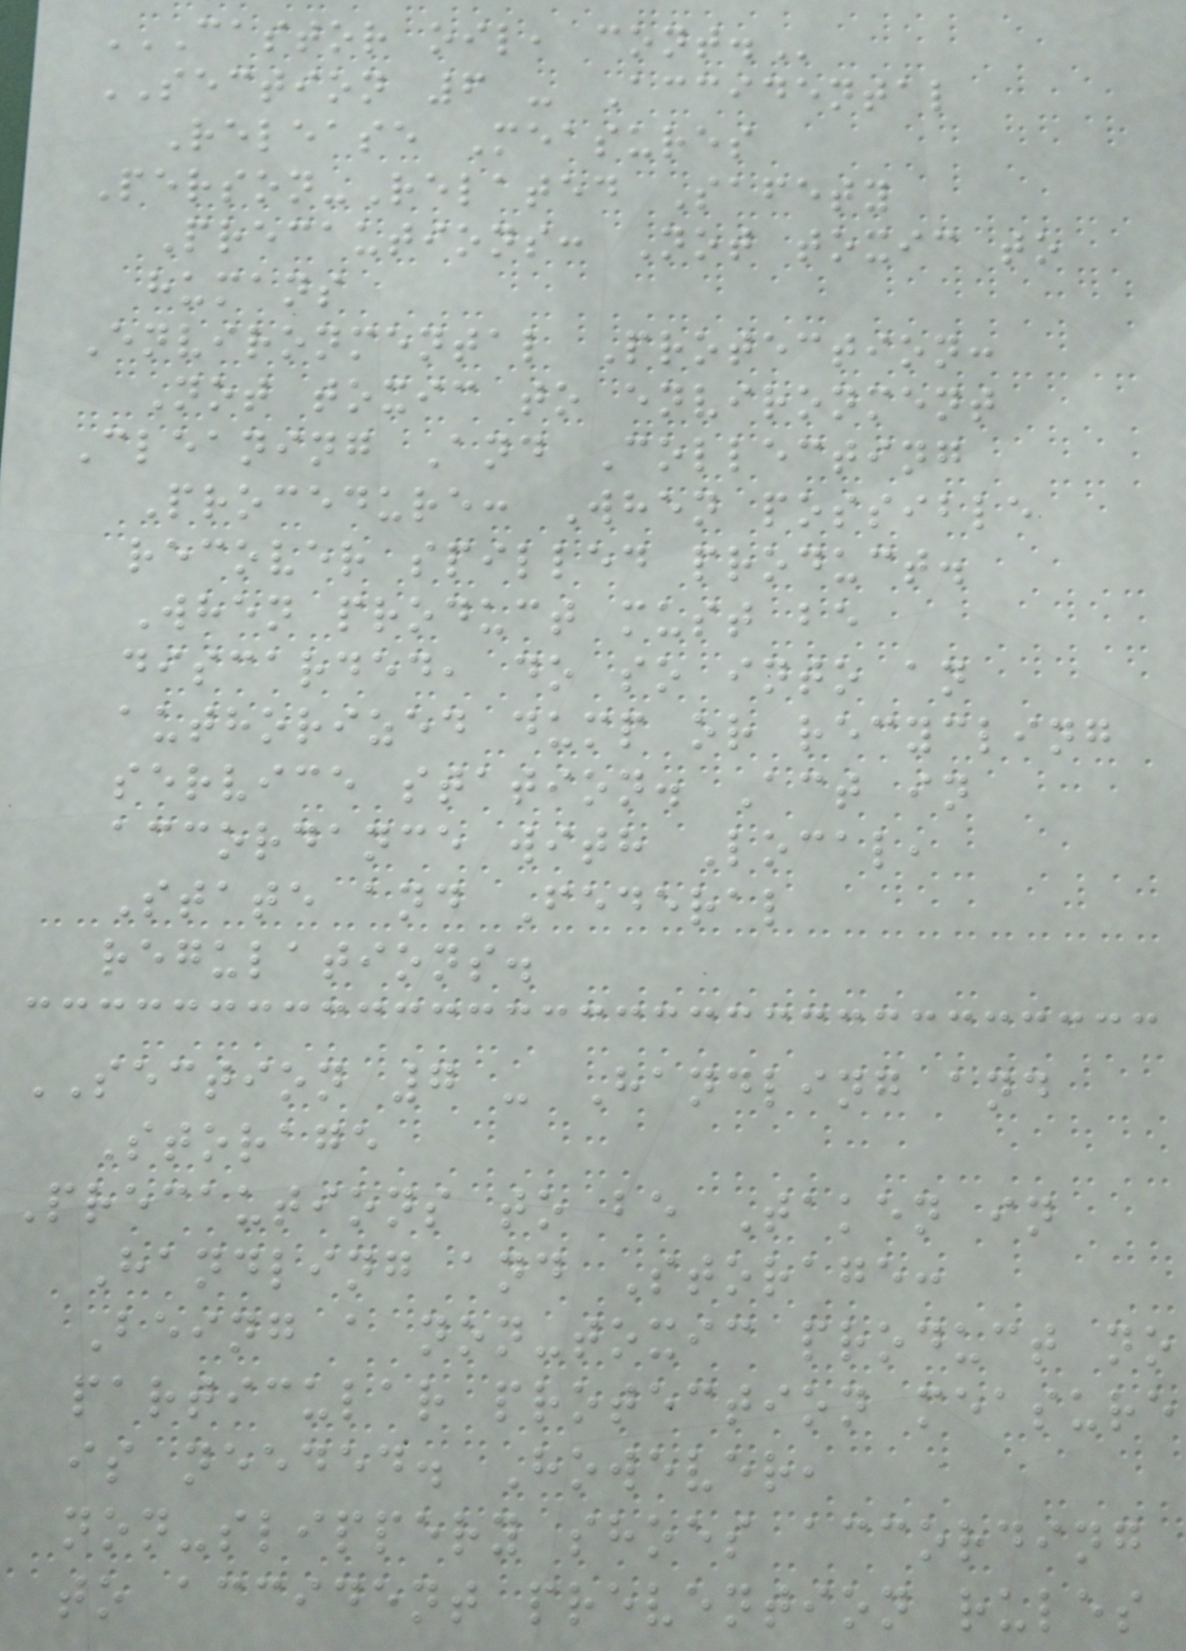CASTOR OIL, CONT.
SECTION 6 - Accidental
Release Measures
Person-Related Safety
Precautions: Not toxic to
humans
Environmental Protection:
Not toxic to environment
Cleaning And Collecting
Procedure: When possible
recover spilled product.
When product must be
discarded, do so into an
authorized dump or recycling
service station. Act in
accordance with Local,
State and Federal
regulations.
SECTION 7 - Handling and
Storage
Precautions to be Taken in
Handling and Storage:
Being a non-toxic product no
particular protection measure
is needed. However,
non-slippery shoes according
to accident prevention rules
